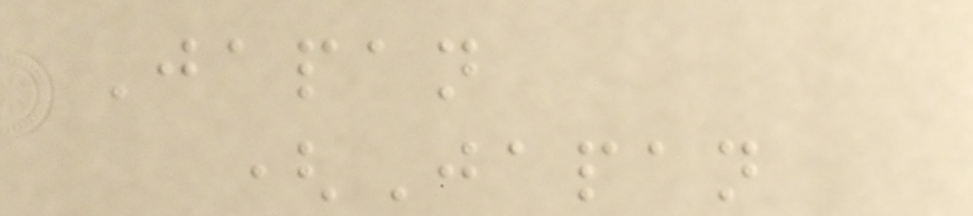Japan
(Japan
